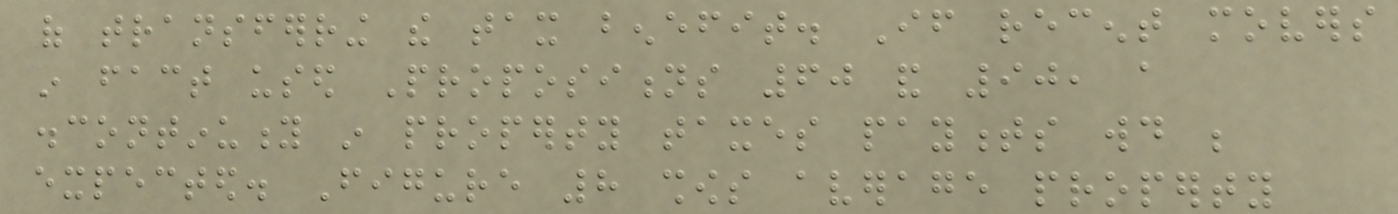of transferring the tax benefit. If recent movers
in fact used Propositions 60 and 90, a
discontinuity in property taxes payments would be
expected. Figure 8 shows average property
